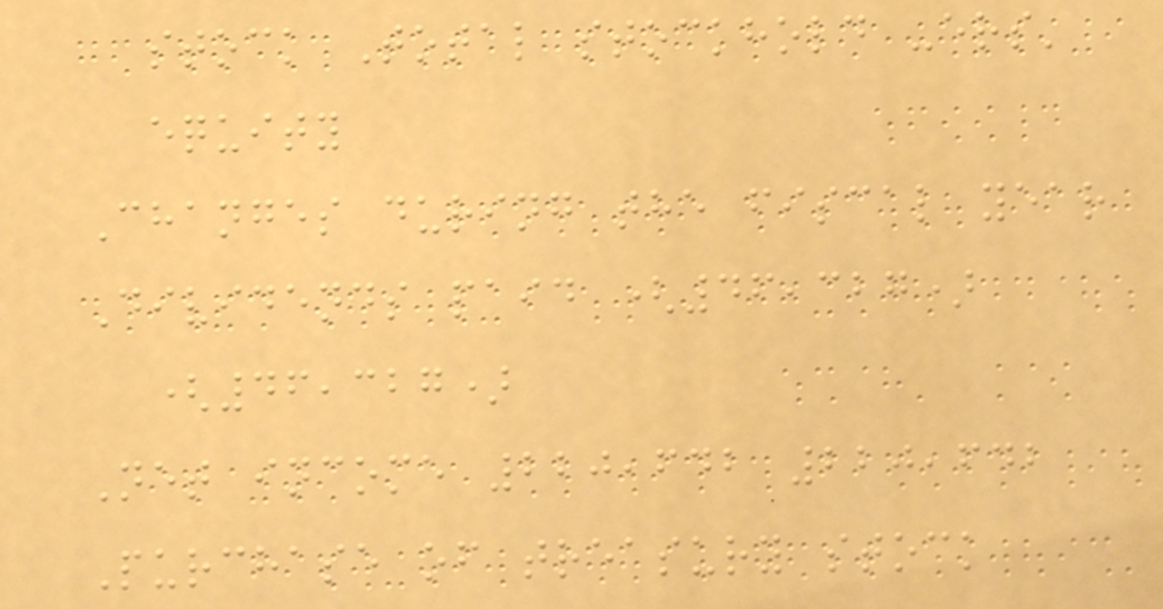stock Total stockhold -ers'
equity
Changes during the fiscal year
Dividends paid (46,327)
(46,327)
Net income 220,642 220,642
Purchase of treasury stock
